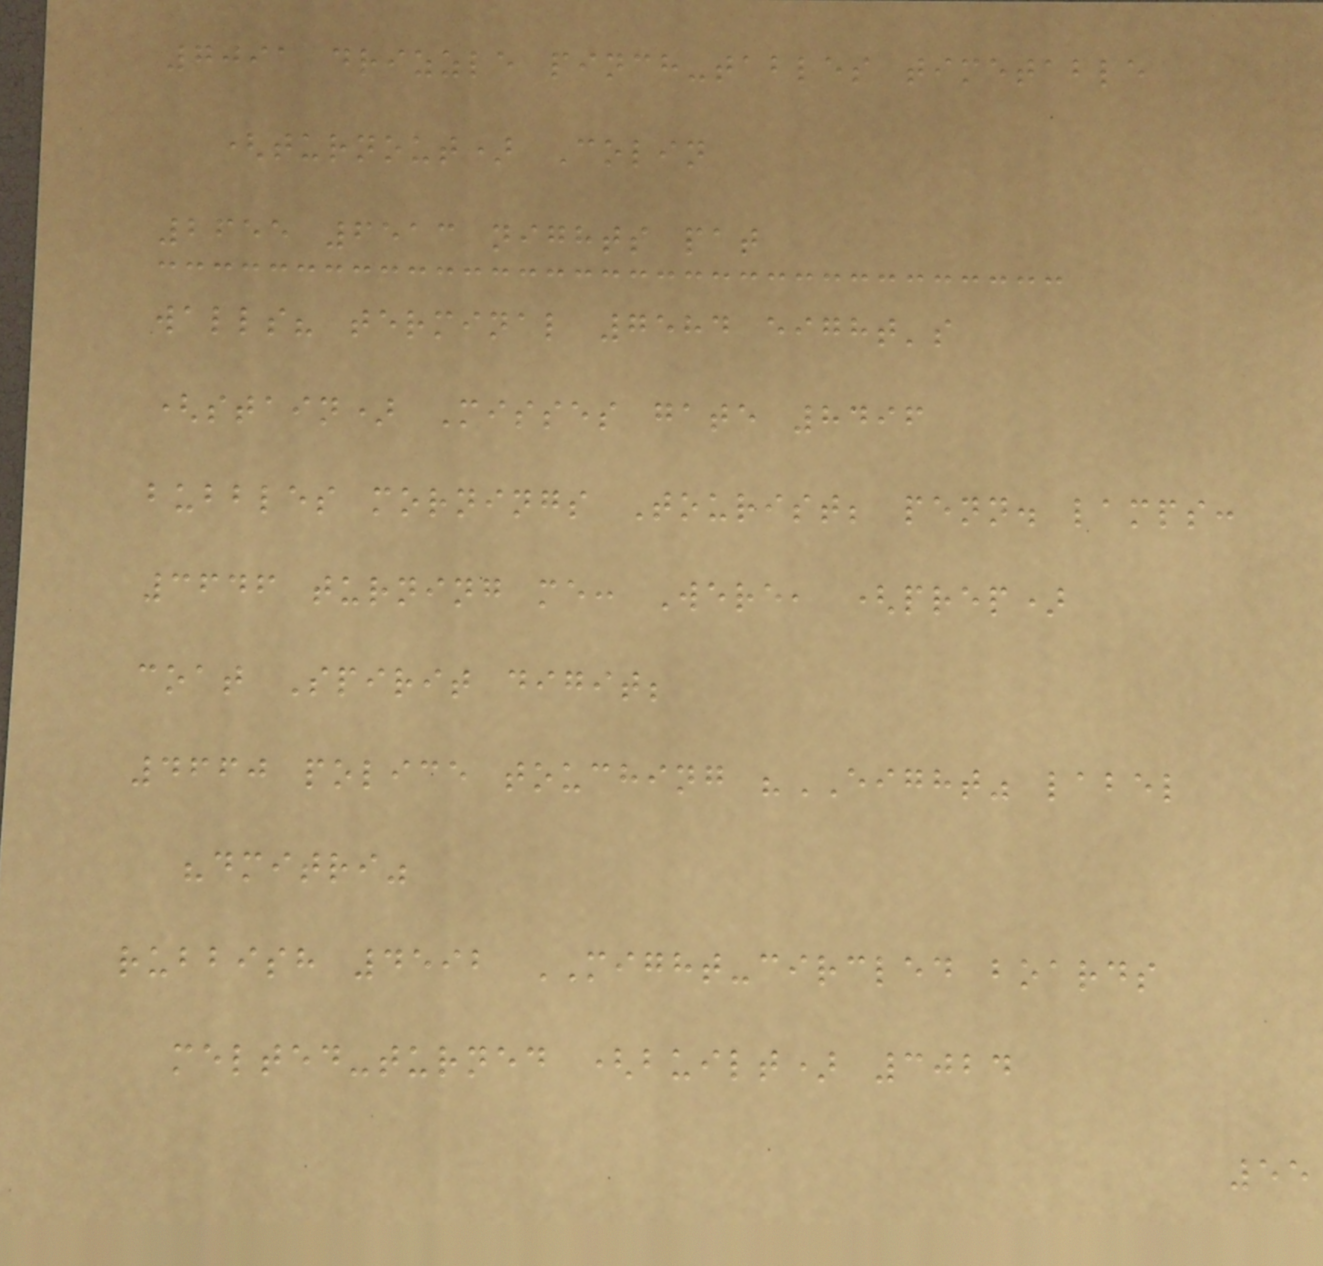7091 drizzle pinch-tables timetable
(turnout) Colin
2655 6513 nights pat
walls? terminal 7584 eight's
(stain) Misses gate 8496
bubbles mornings Tourist; penn. lamps:
3646 turning me: Were, (prep)
coat Spirit digit;
4660 police touching "EIGHT" label
"dmitri"
rubbish 4592 MIGHT-circled boards
melted-turned (built) 3024
55
